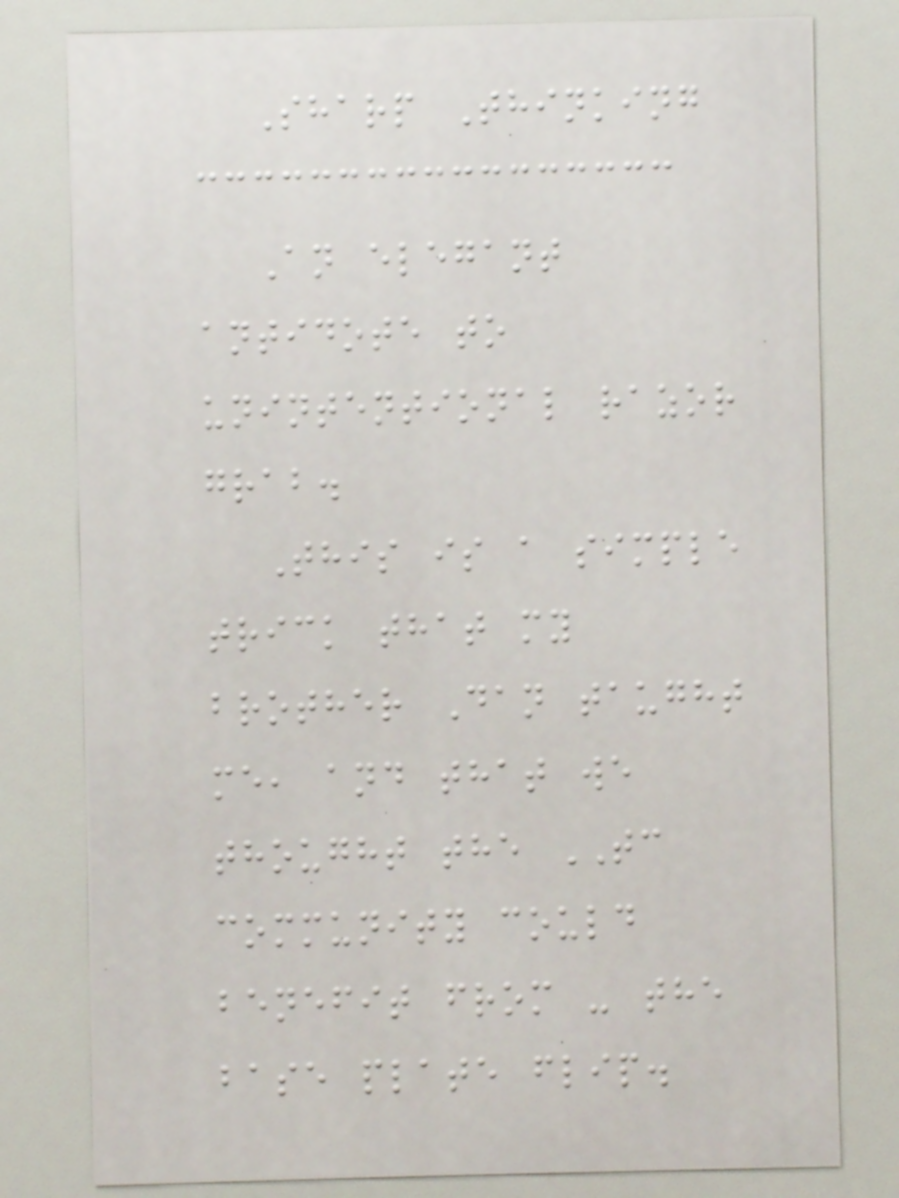Sharp Thinking
An elegant
antidote to
unintentional razor
grab.
This is a simple
trick that my
brother Dan taught
me, and that we
thought the TC
community could
benefit from - the
base plate flip.
